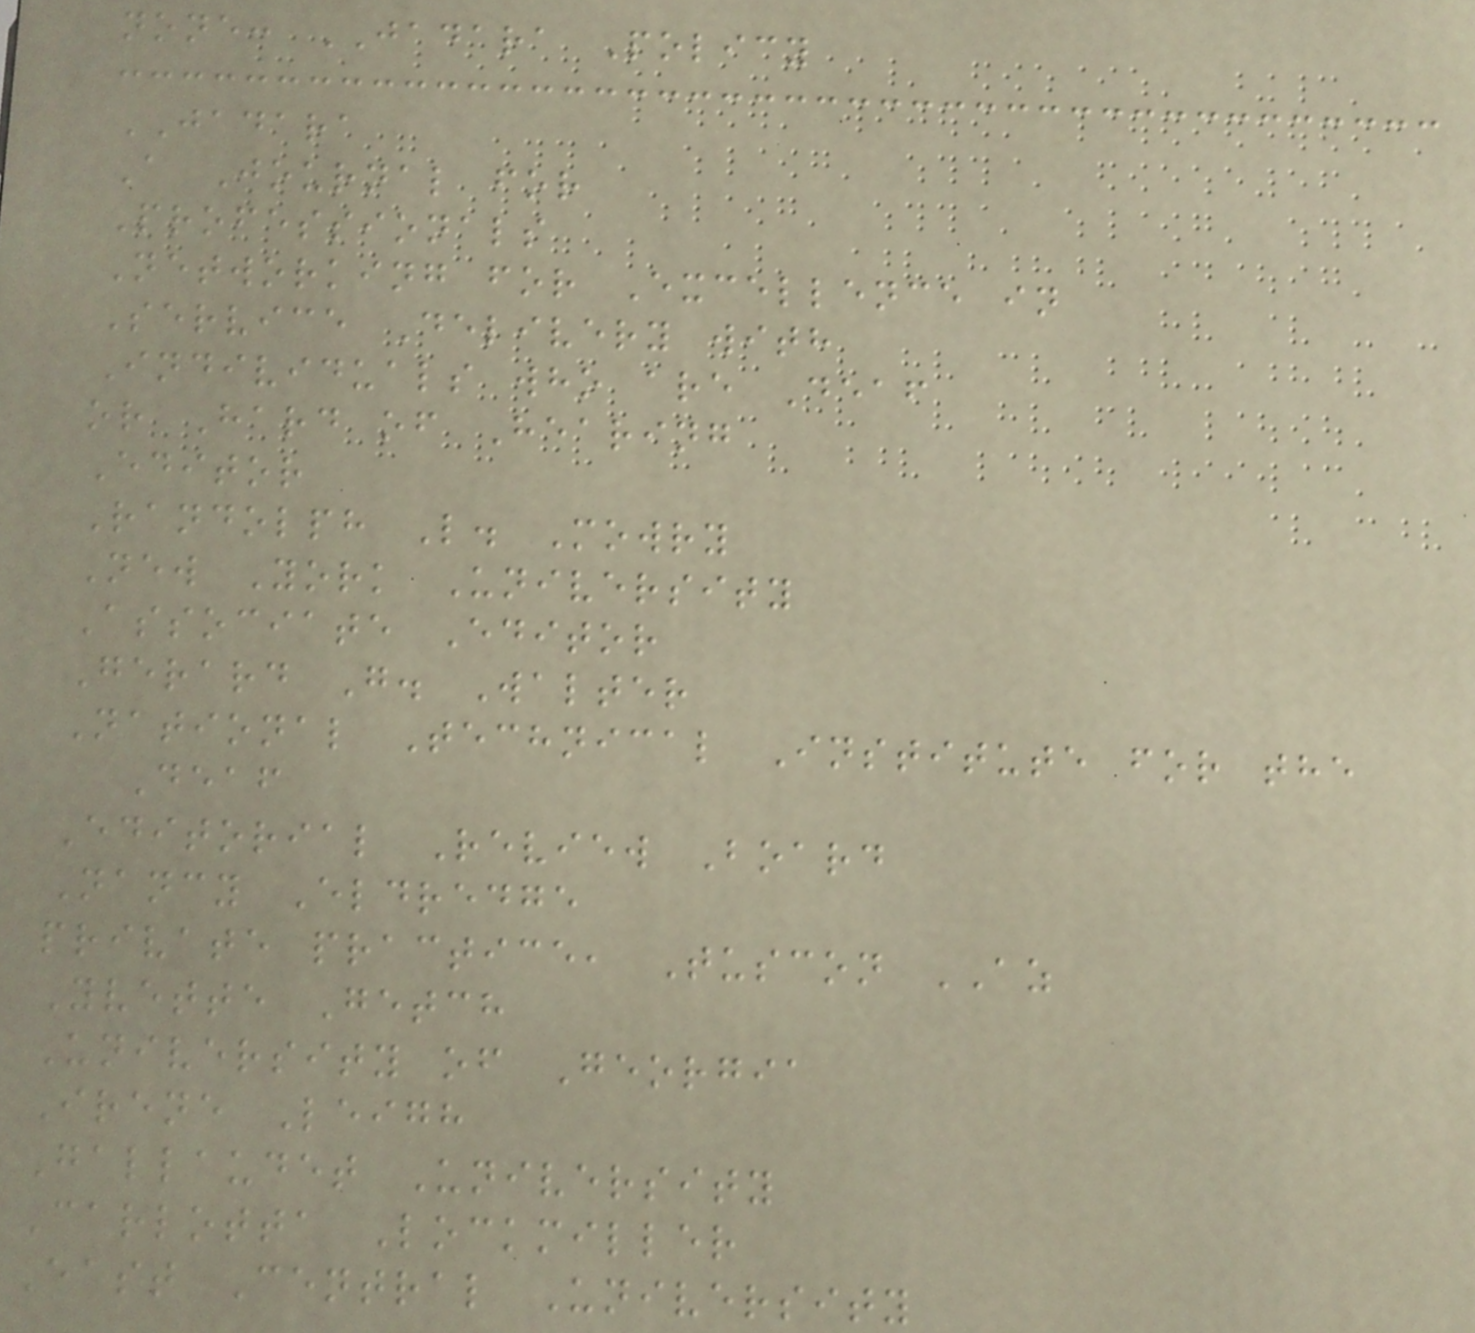none: JADARA Policy
JADARA
A Journal for
Professionals
Networking for Excellence in
Service Delivery with
Individuals who are Deaf
or Hard of Hearing
Editor
Randolph L. Mowry
New York University
Associate Editor
Gerard G. Walter
National Technical Institute for the
Deaf
Editorial Review Board
Nancy Eldredge
private practice, Tuscon AZ
Yvette Getch
University of Georgia
Irene Leigh
Gallaudet University
Carlotta Lockmiller
East Central University
